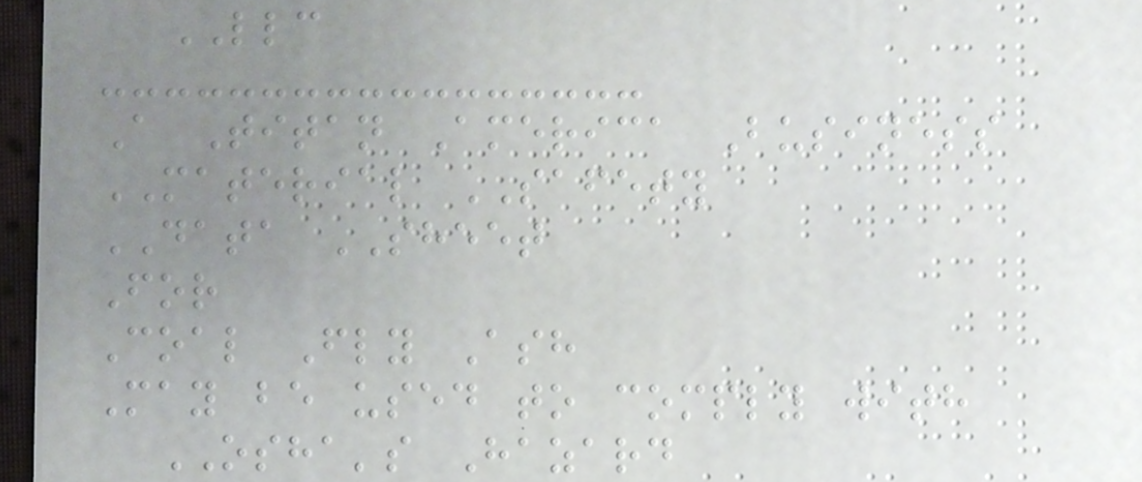LLC
A Titan America Business
MATERIAL SAFETY
DATA SHEET
For
Coal Fly Ash
May be used to comply with
OSHA's Hazard
